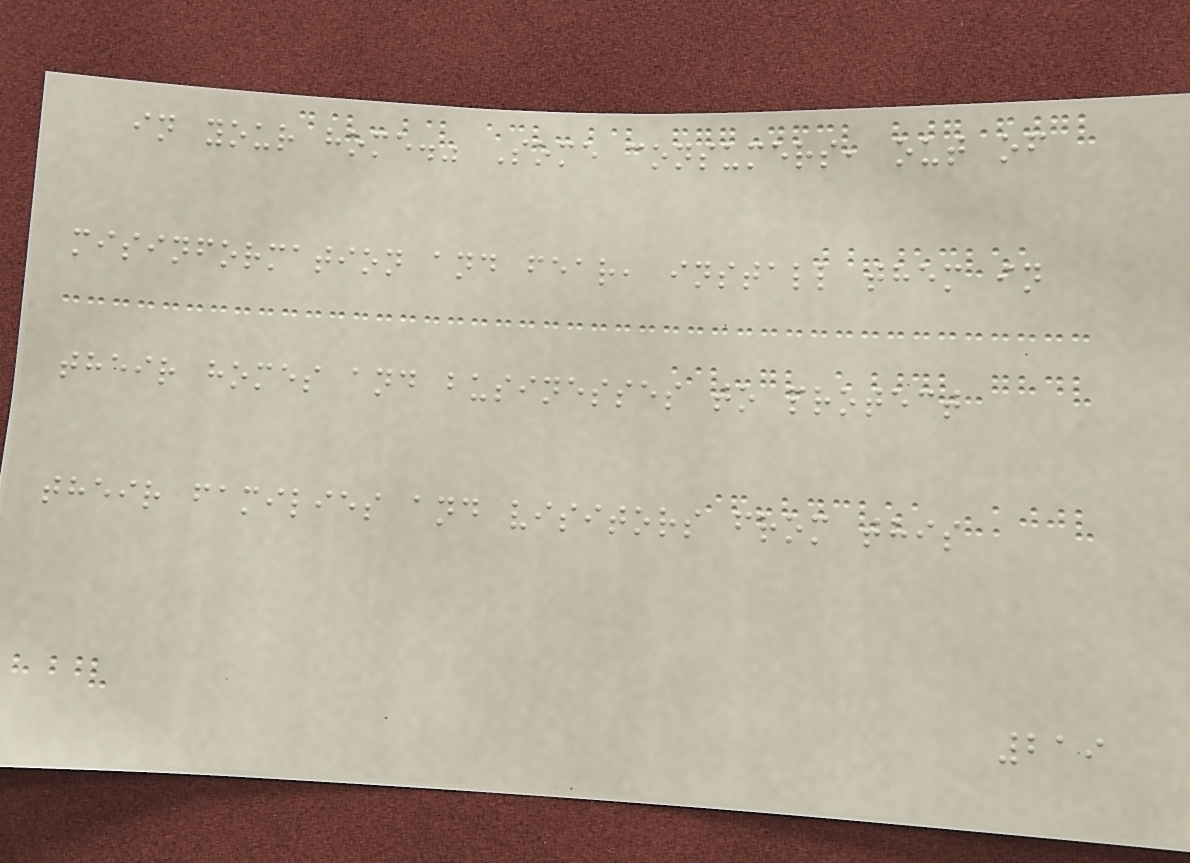in your home." Some consumers, out of
misinformation and fear, install them in
their homes and businesses to protect
their families and visitors from this
219
